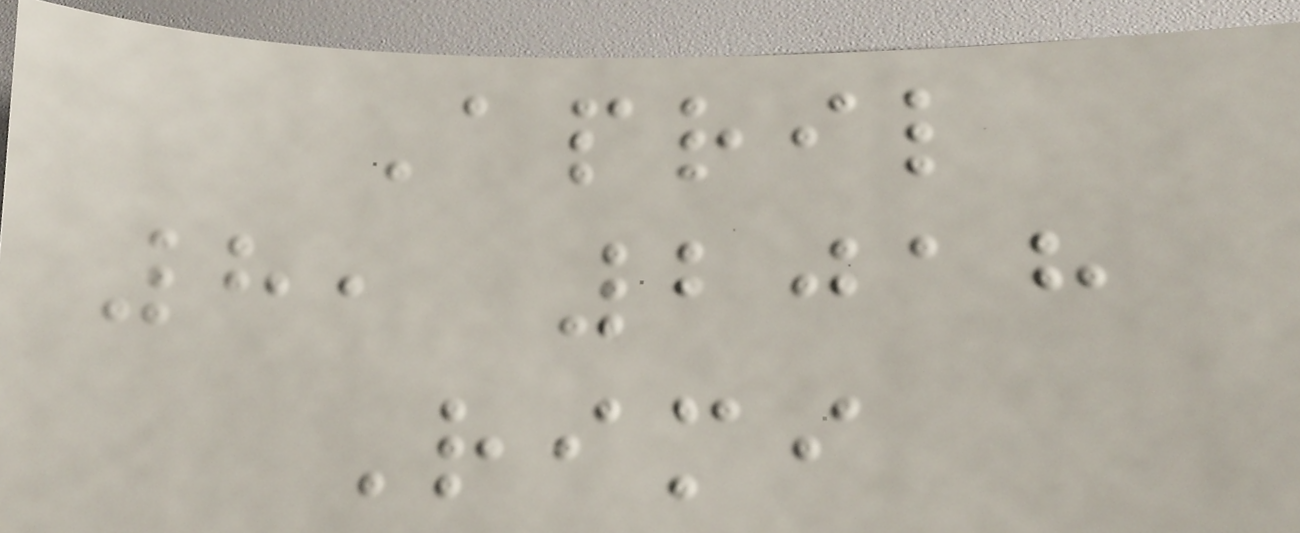April
8, 2018
Rimi
